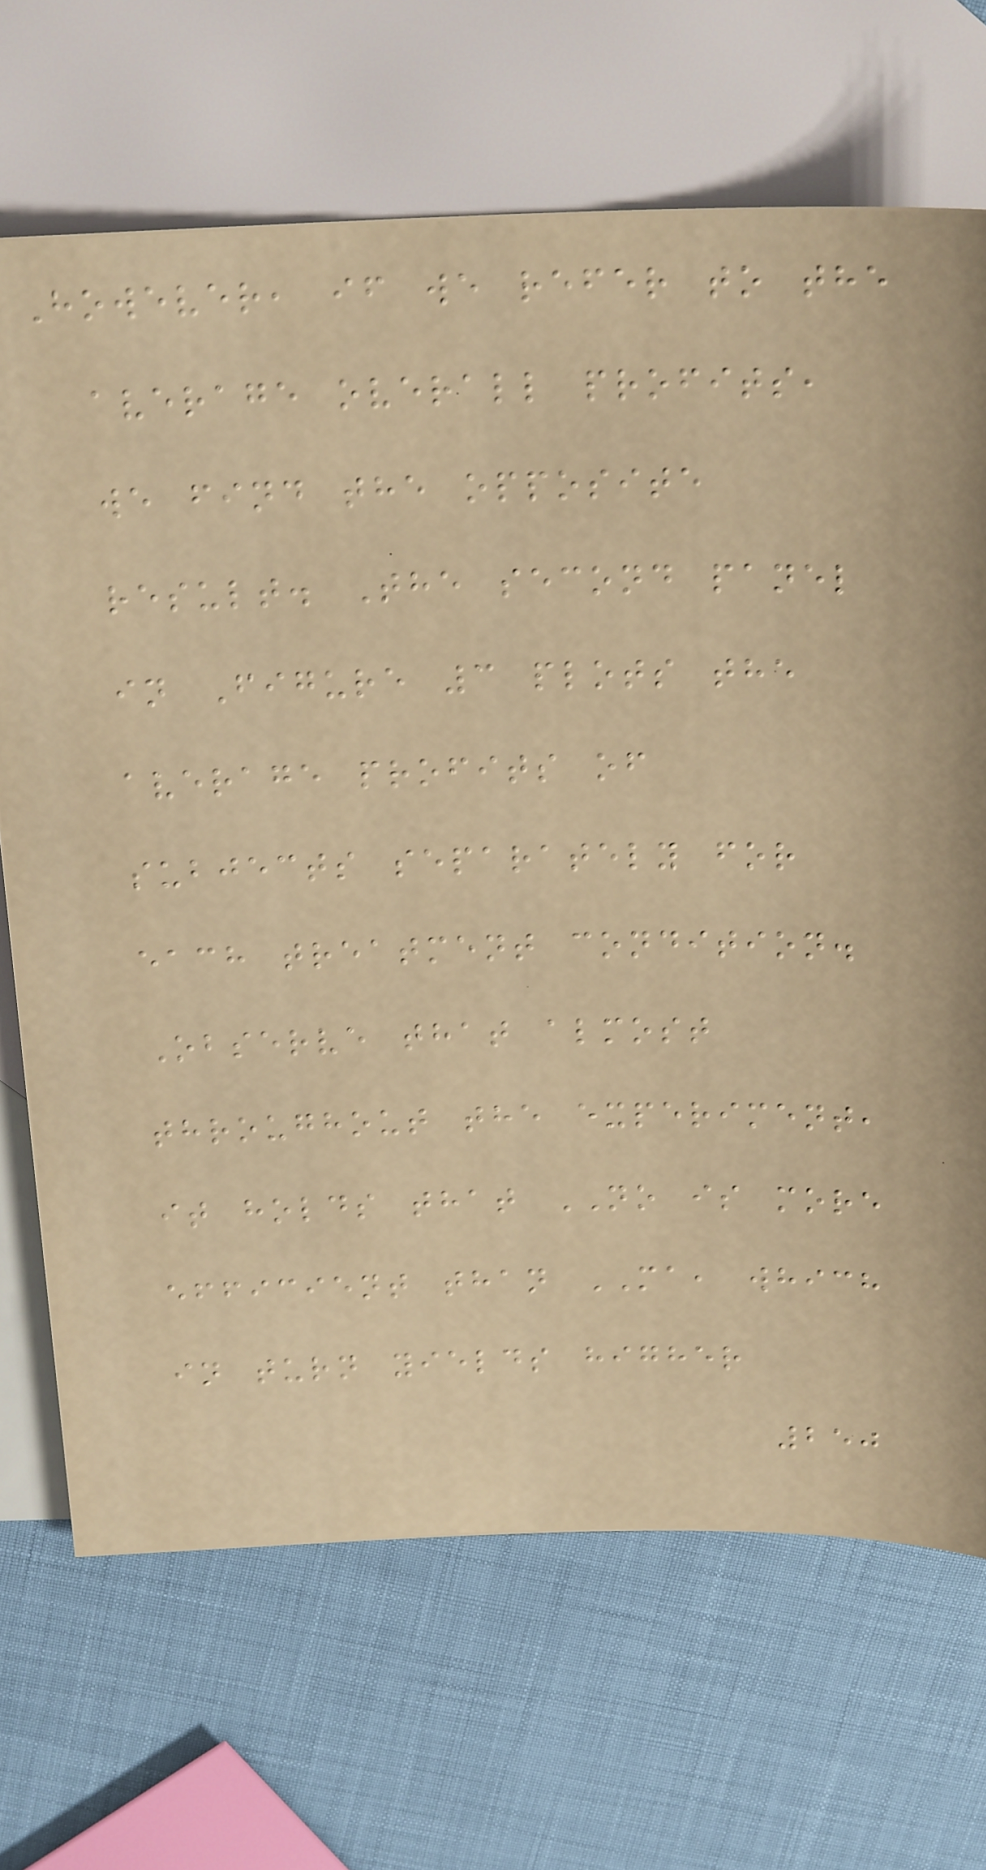However, if we refer to the
average overall profits,
we find the opposite
result. The second panel
in Figure 3 plots the
average profits of
subjects separately for
each treatment condition.
Observe that almost
throughout the experiment,
it holds that NO is more
efficient than MA, which
in turn yields higher
250
